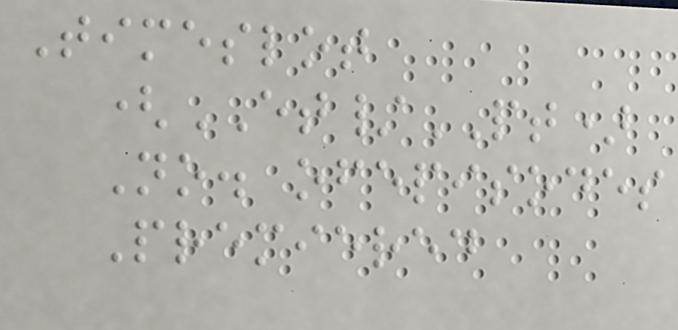Timeslot
(ET/PT)
No. ofepisodes
Premiered
